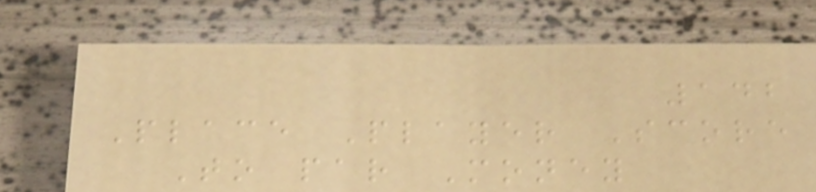142
Place Player Score
To par Money
